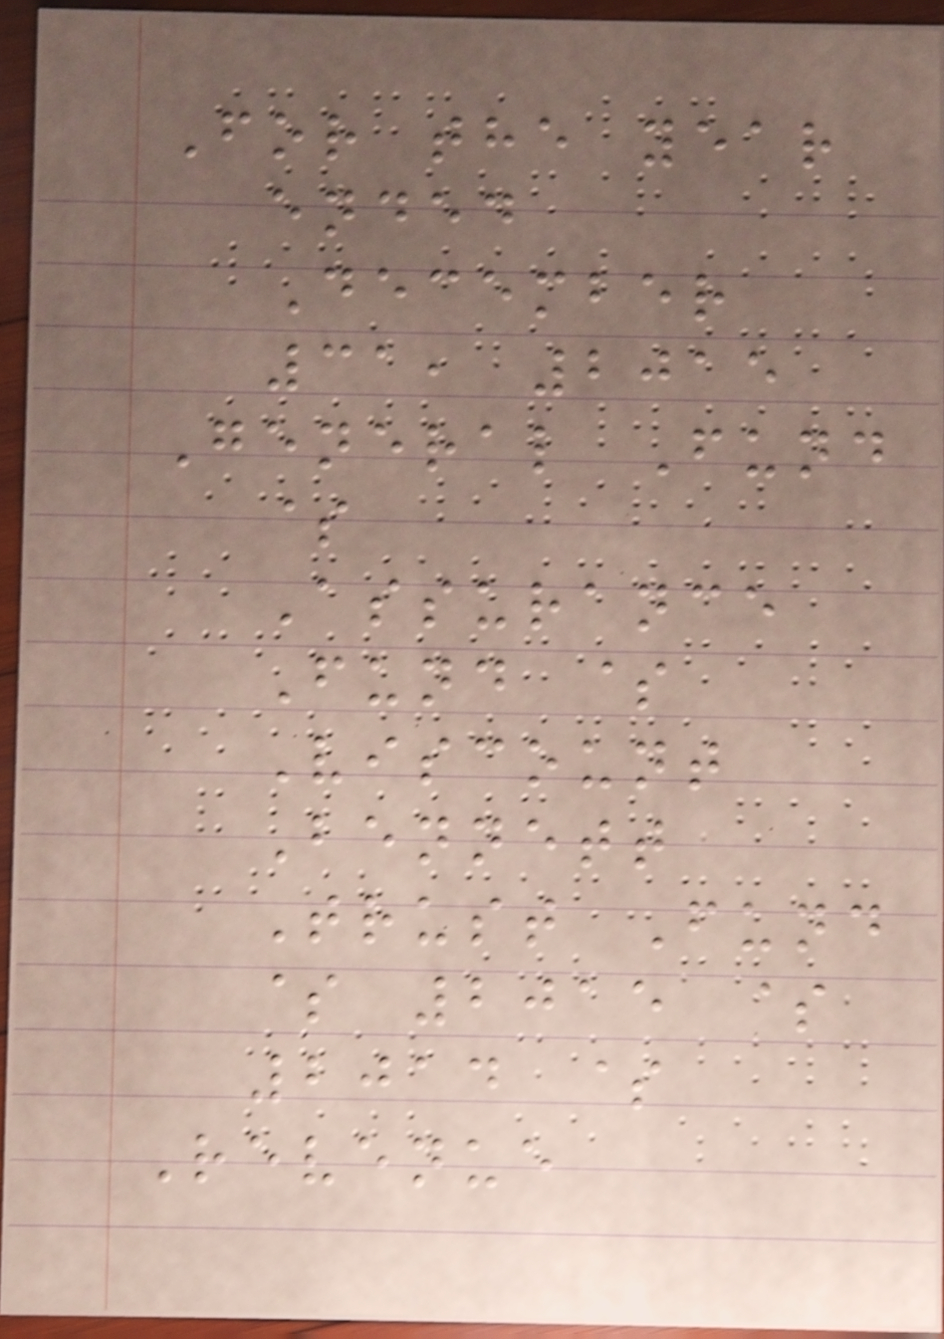For the year
ended
December
31, 2015
General Fund
$
Assurance
Fund $
Viscount
Bennett
Trust Fund
$ 2015 $
2014 $
Revenue
